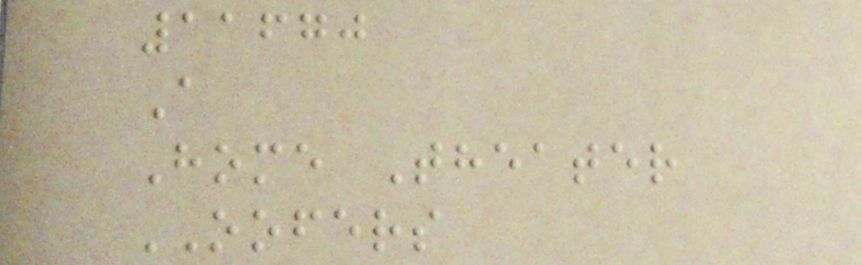11670
A
Home Theater
OOFERS
